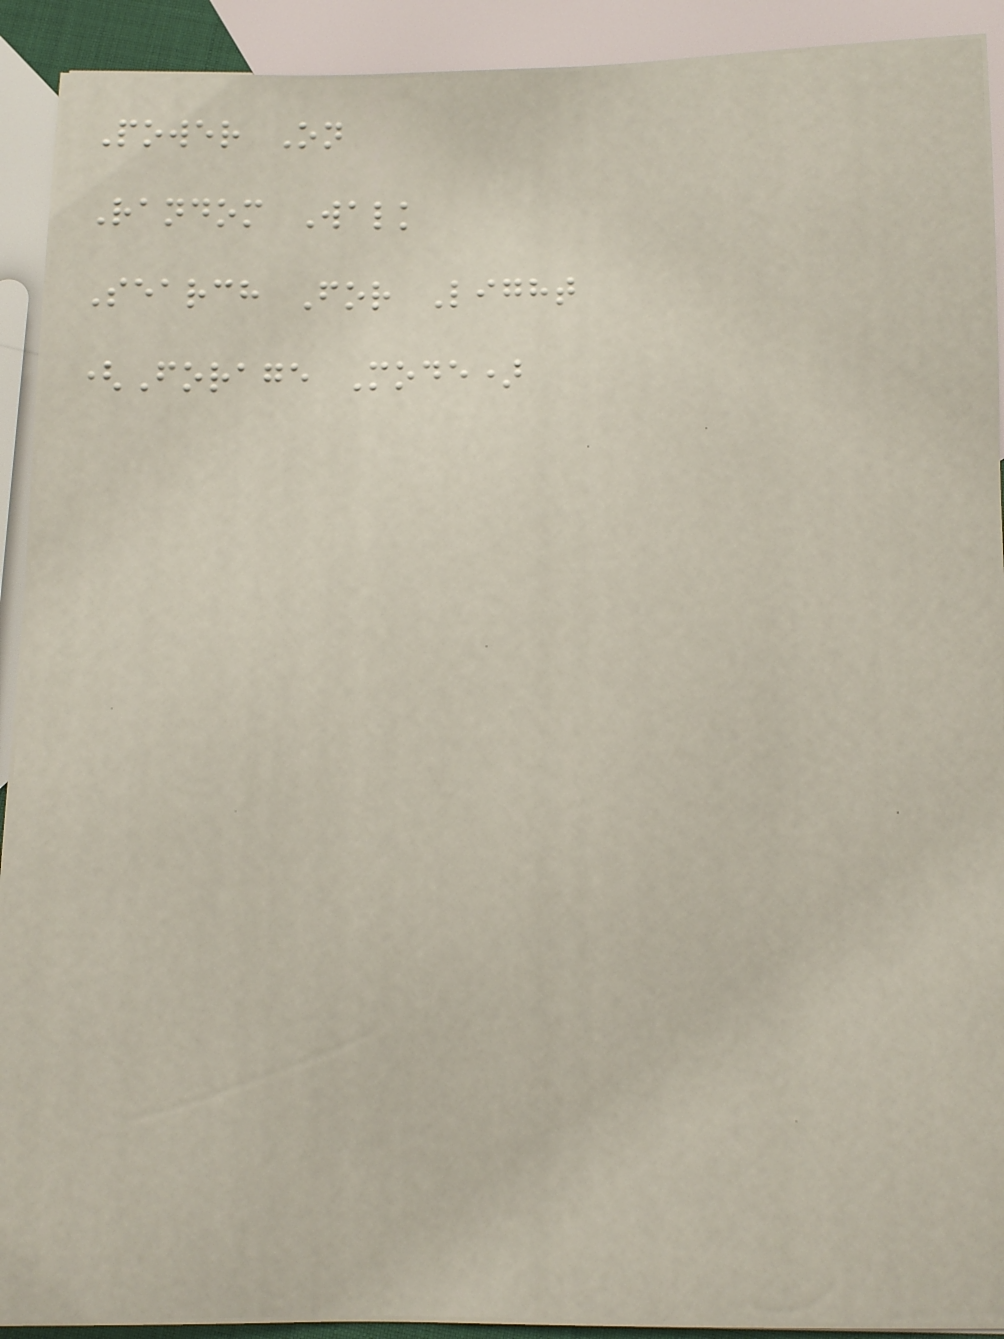Power On
Random Walk
Search For Light
(Forage Mode)
